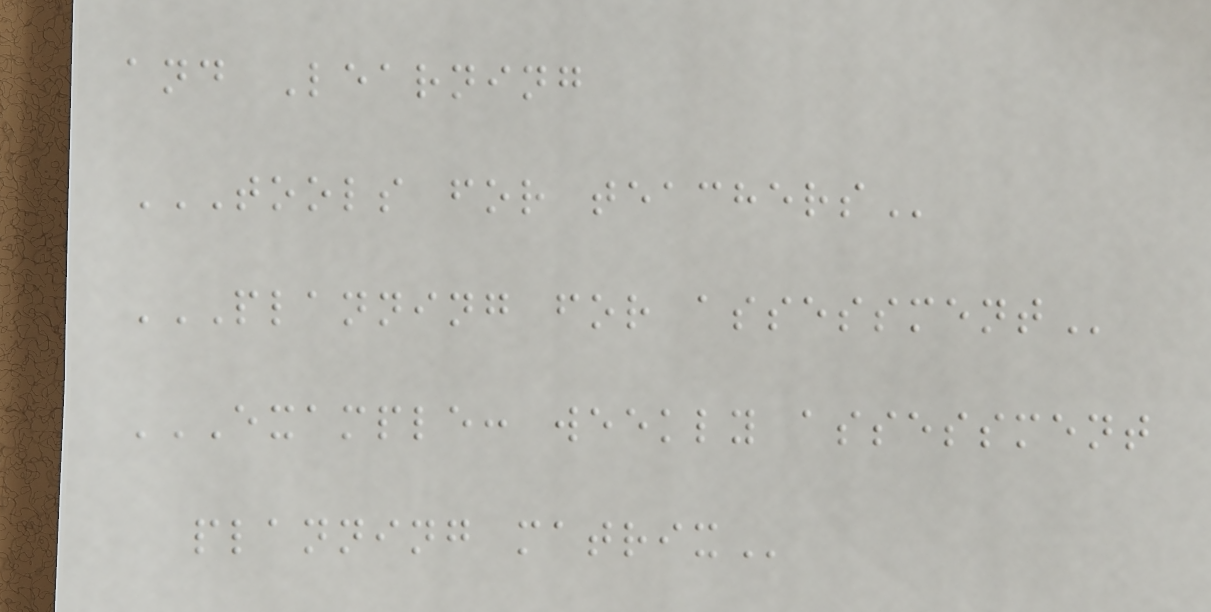and Learning
TOOLS FOR TEACHERS
PLANNING FOR ASSESSMENT
EXAMPLE: WEEKLY ASSESSMENT
PLANNING MATRIX
